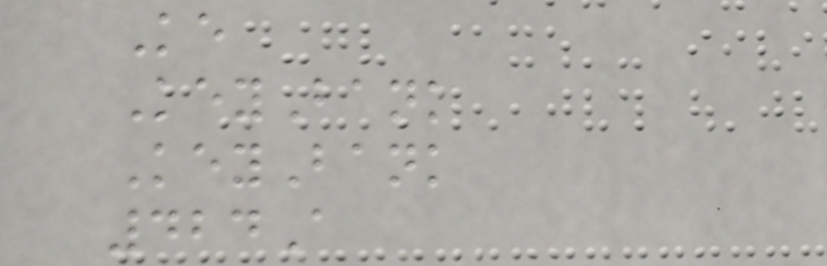Ke
KeyBank
KeyBank
424A
